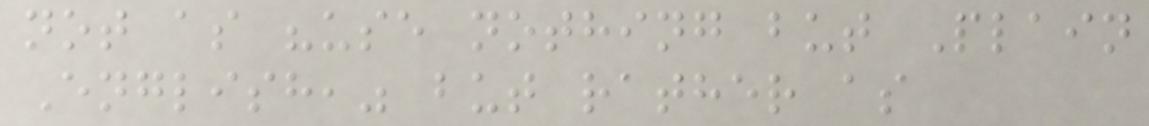not as "use nothing but Plain
English," but rather as
